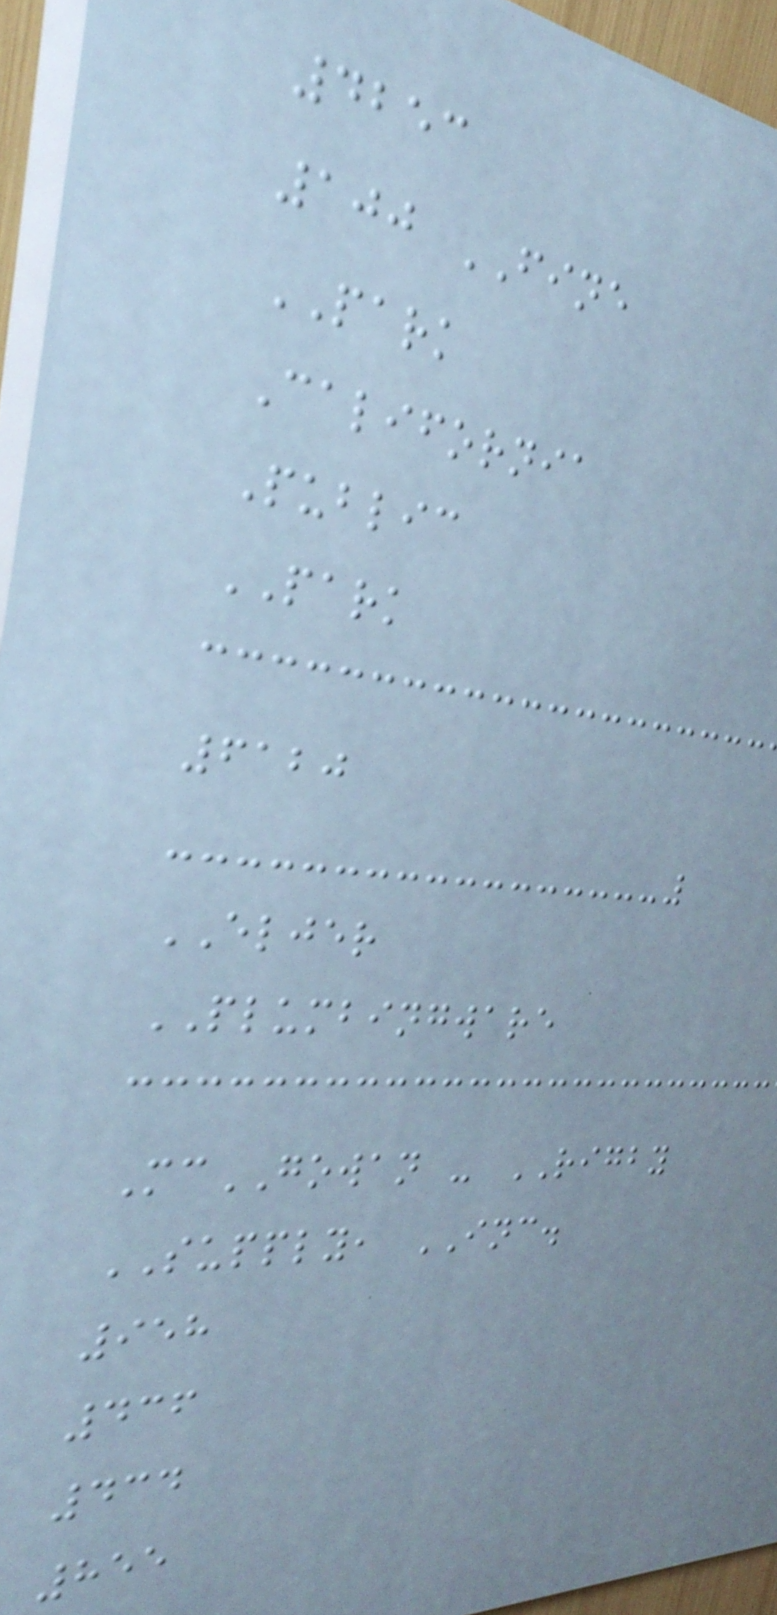4253
100 FINE
PARK
California
Public
PARK
6120
ELJER
PLUMBINGWARE
McGOWAN - RIGBY
SUPPLY, INC.
958
436
434
855
